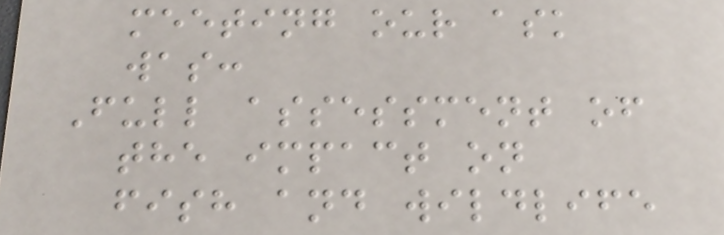meeting our ask
was:
Full assessment of
the impact on
fish and wildlife
